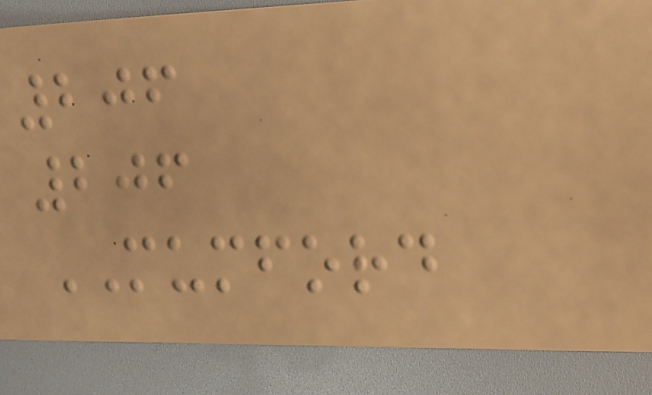206
206
MUMFORD
